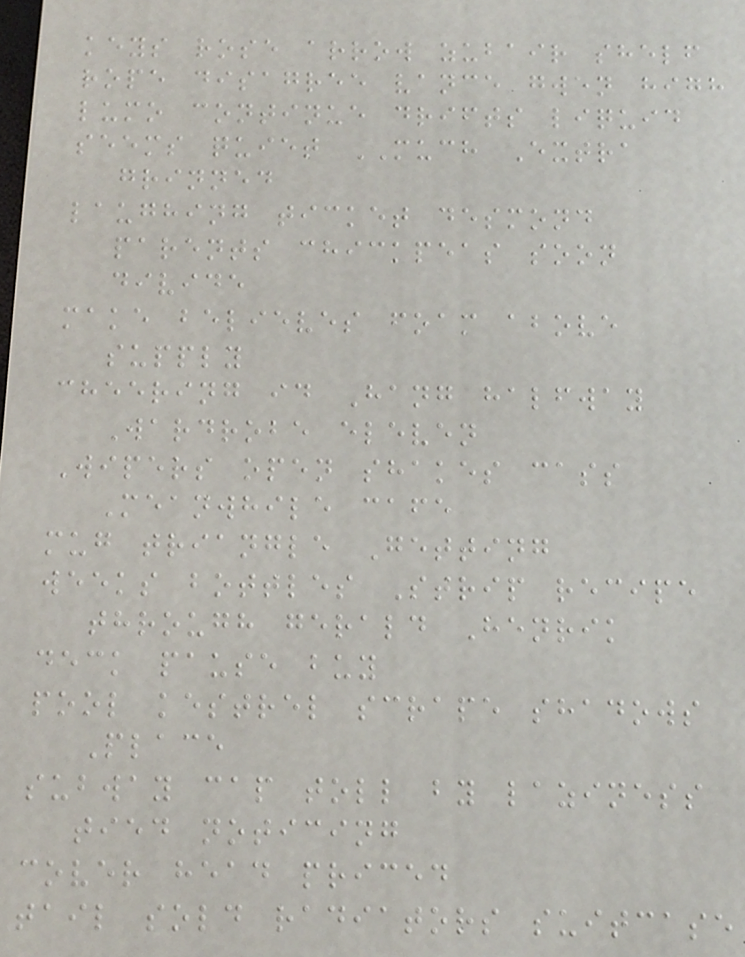keys rose arrow zubair shelf
rope disagree vance gwen high
lumo continue drifts liquid
seems quiet MUCH Extra
grinned
laughing ticket desmond
parents chickpeas soon
divide
make believes foam above
supply
cheering id Hang halfway
Wardrobe eleven
Wipers open shakes cass
Meanwhile cafe
mug triangle Getting
weeks bottles Strip recipe
through gerald Henrik
deck pause buy
pool kestrel scrape shadows
Place
subway cap toll by laziness
tied noticing
cover head priced
tail sold radiators suitcase
